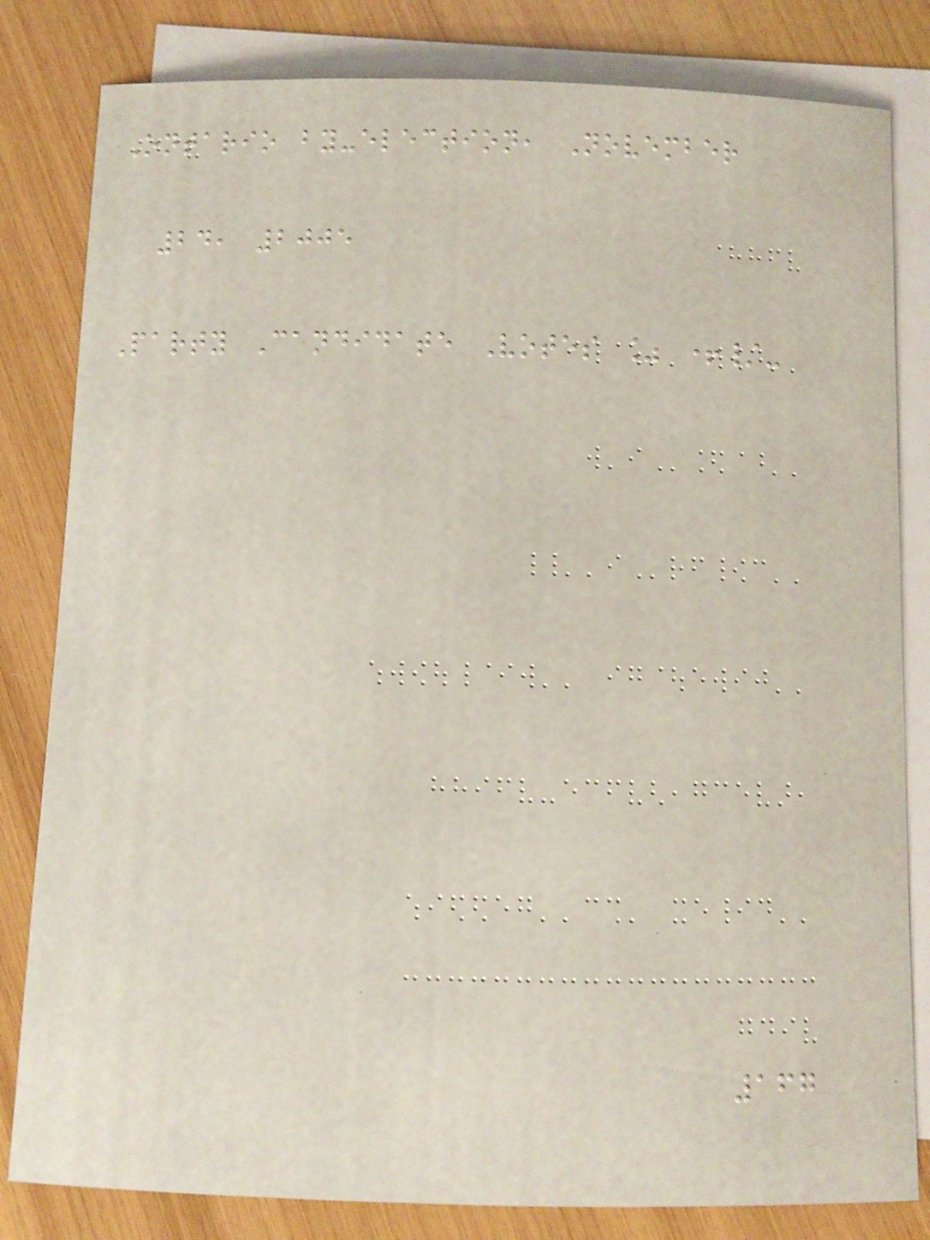Ontario by-election, November
24, 2005
Party Candidate Votes % +/-
167
